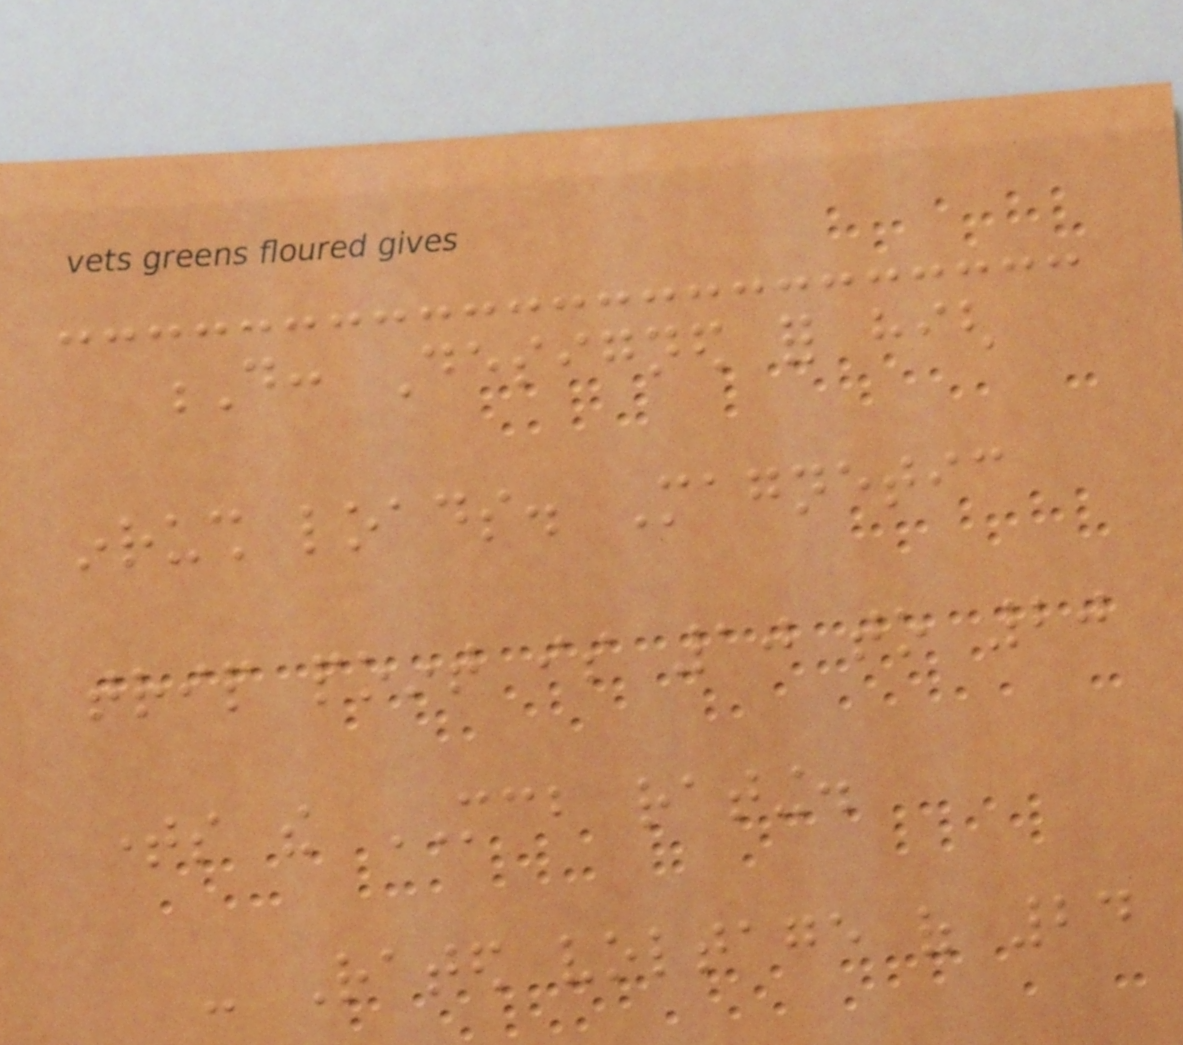D: Designed for high
inrush loads. Magnetic
trip point is 10 to 20
times the MCB rating.
- Rated voltage of 24
